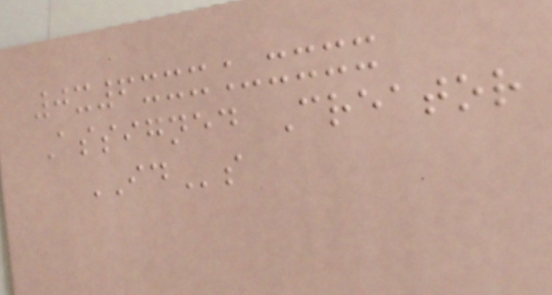0x6xxx_xxxx
Assigned Creator
IDs
